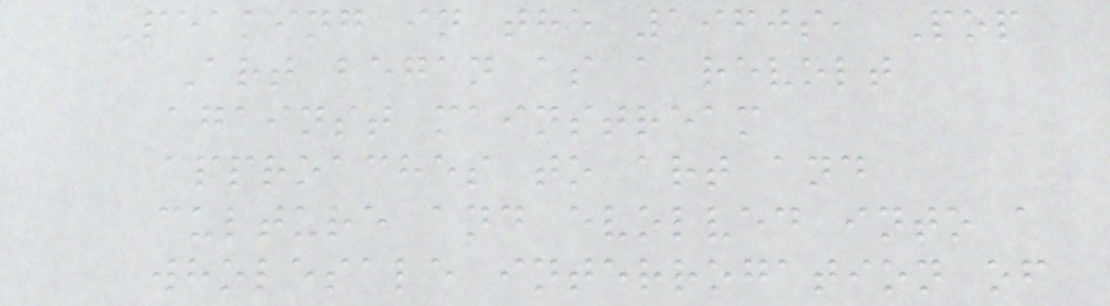Peaking in the 1960s, Pop
Art began as a revolt
against mainstream
approaches to art and
culture and evolved into a
wholesale interrogation of
